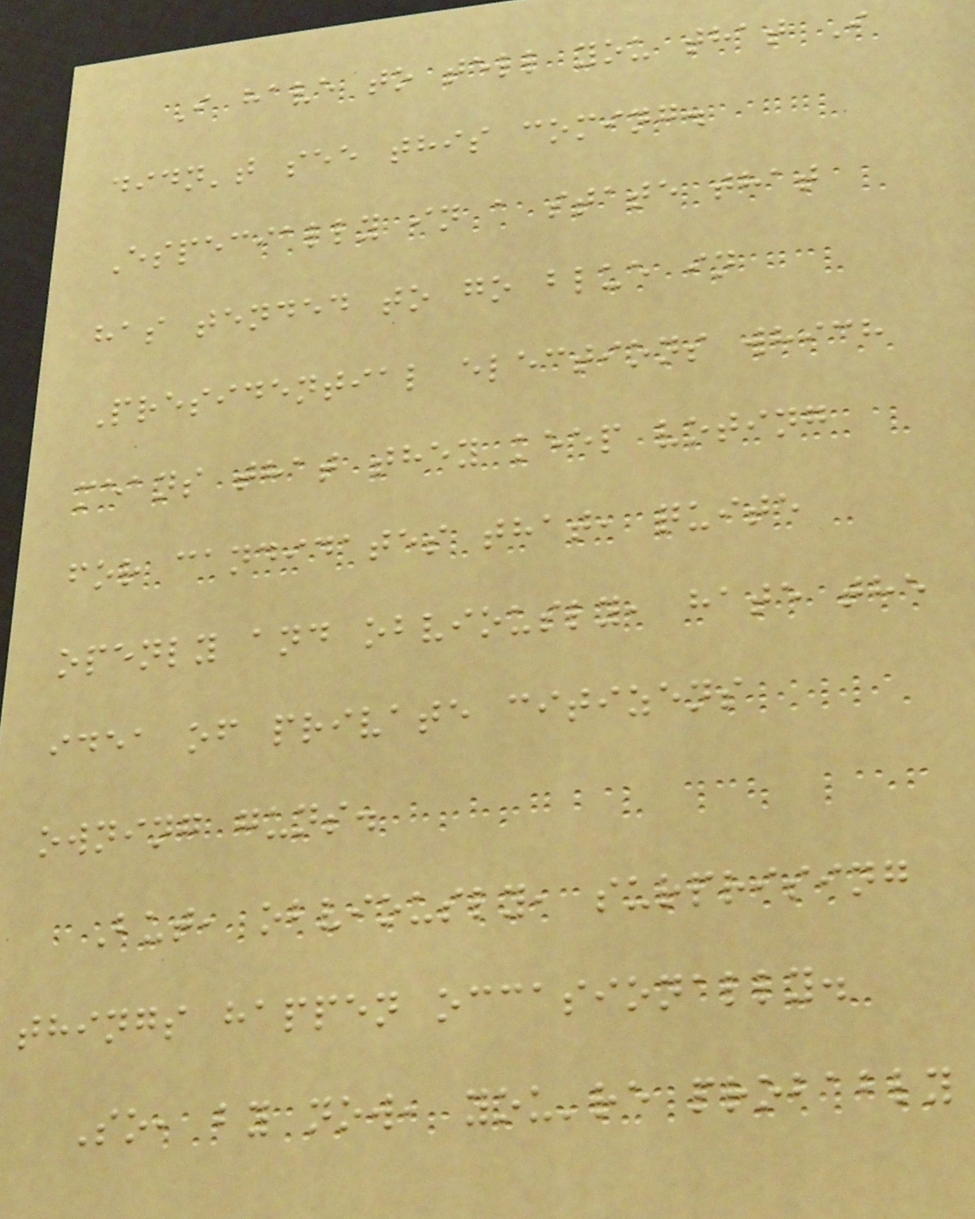I have to tell you that I
didn't see this coming.
Especially in a state that
has tended to go blue in
Presidential elections which
means that they keep voting
for candidates that, quite
openly and obviously, hate the
idea of private citizens
owning guns.
But, obviously, surprising
things happen occasionally.
So, by now, you're probably
